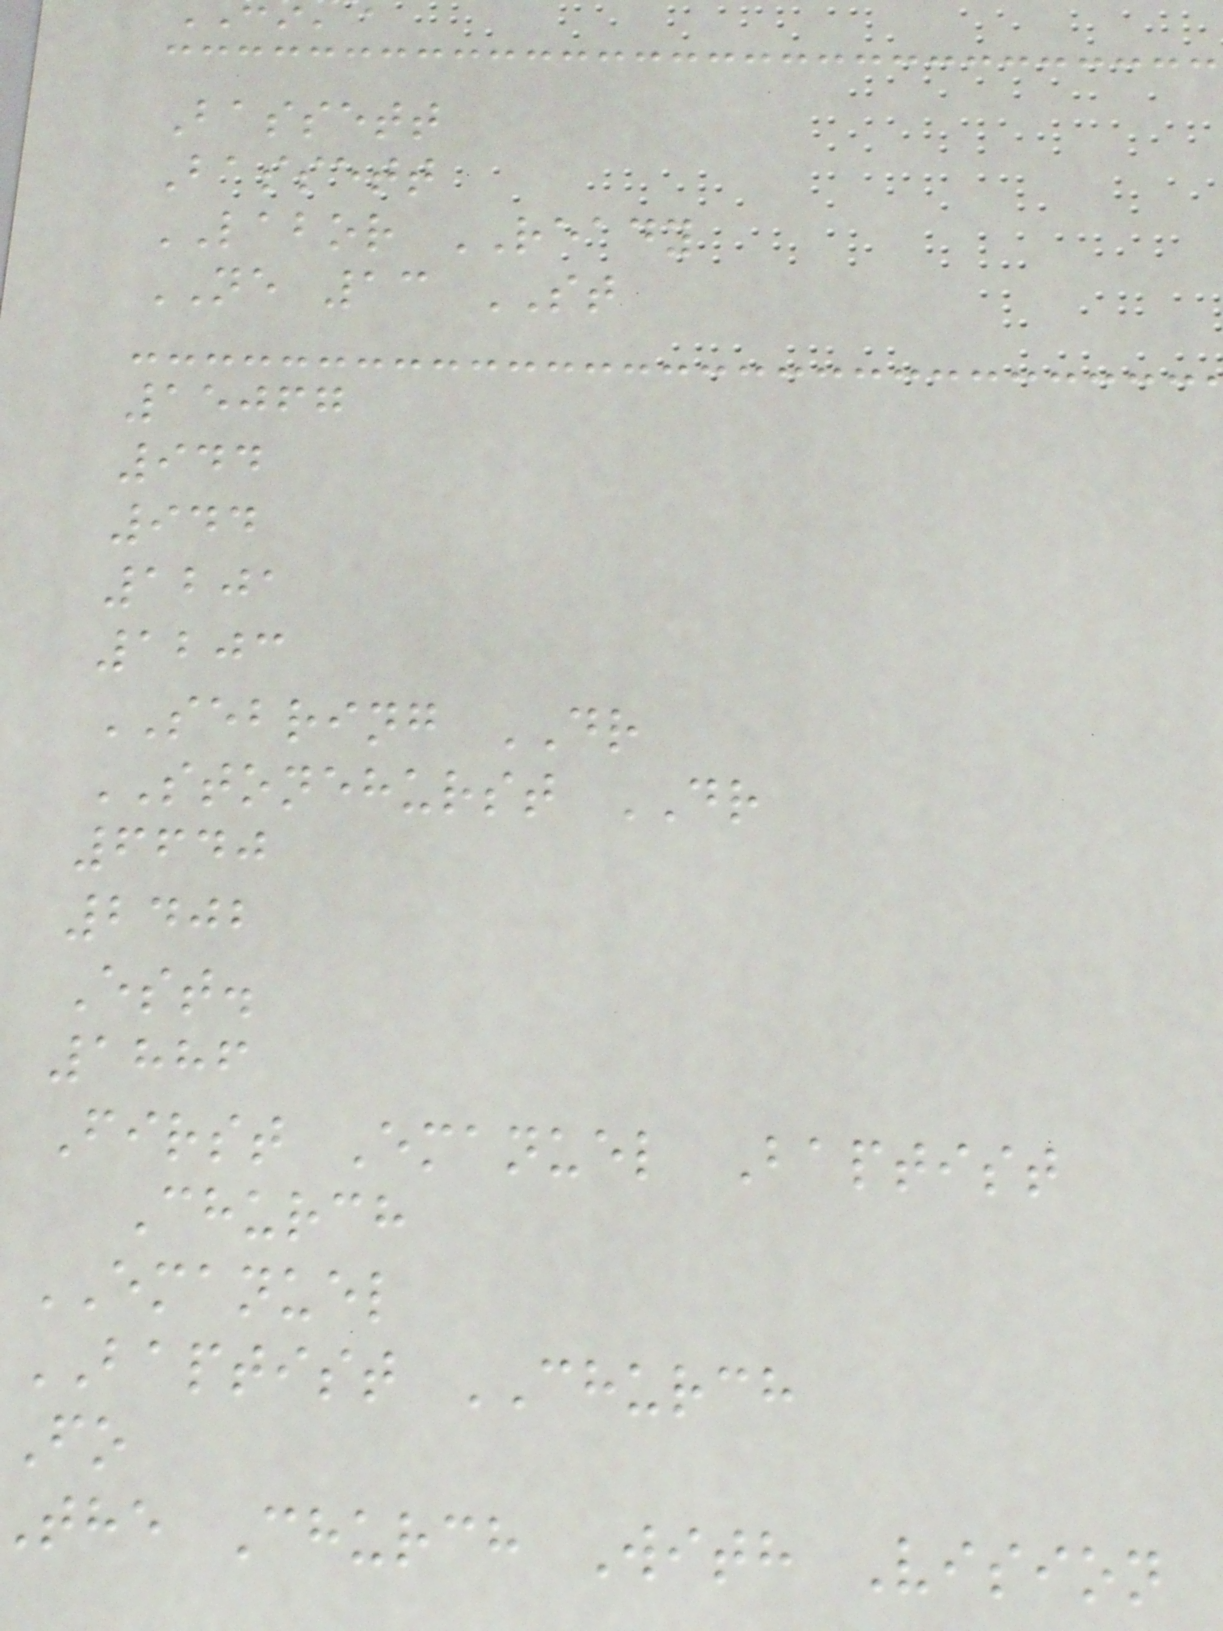Bassett
Bassett
LABOR READY
NE 13 ST
15067
944
944
1201
1203
SEBRING DR
STONEHURST DR
6640
2402
Est.
1886
First Emanuel Baptist
Church
EMANUEL
BAPTIST CHURCH
Fo
the Church With Vision
